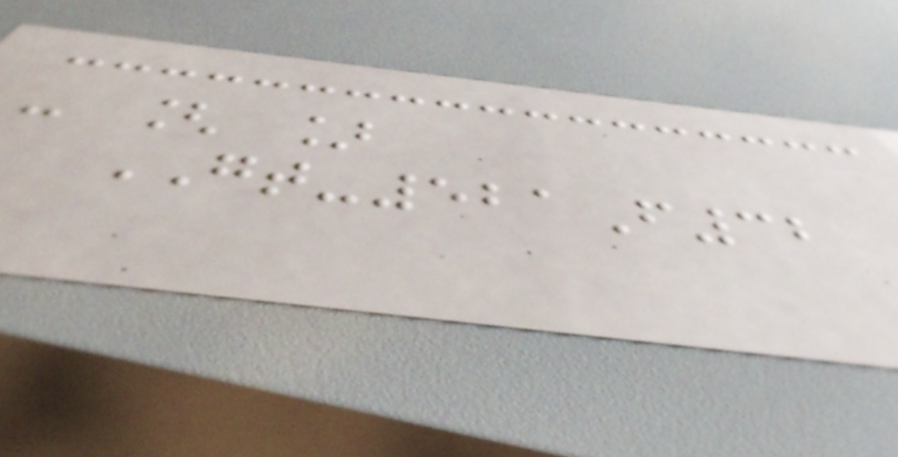- [ ]
GT-521F32
